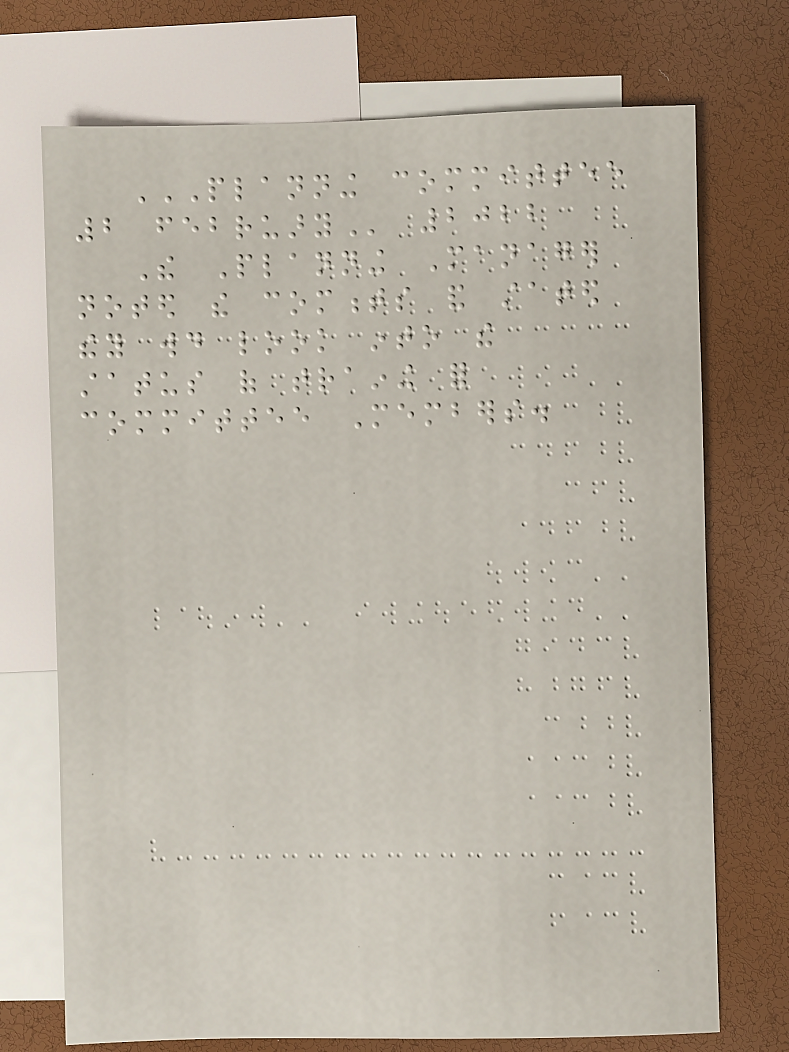PLANNING COMMITTEE
2 FEBRUARY 2022
The Planning Manager
noted the comments and stated
they would look into the
status of training for
committee Members.
